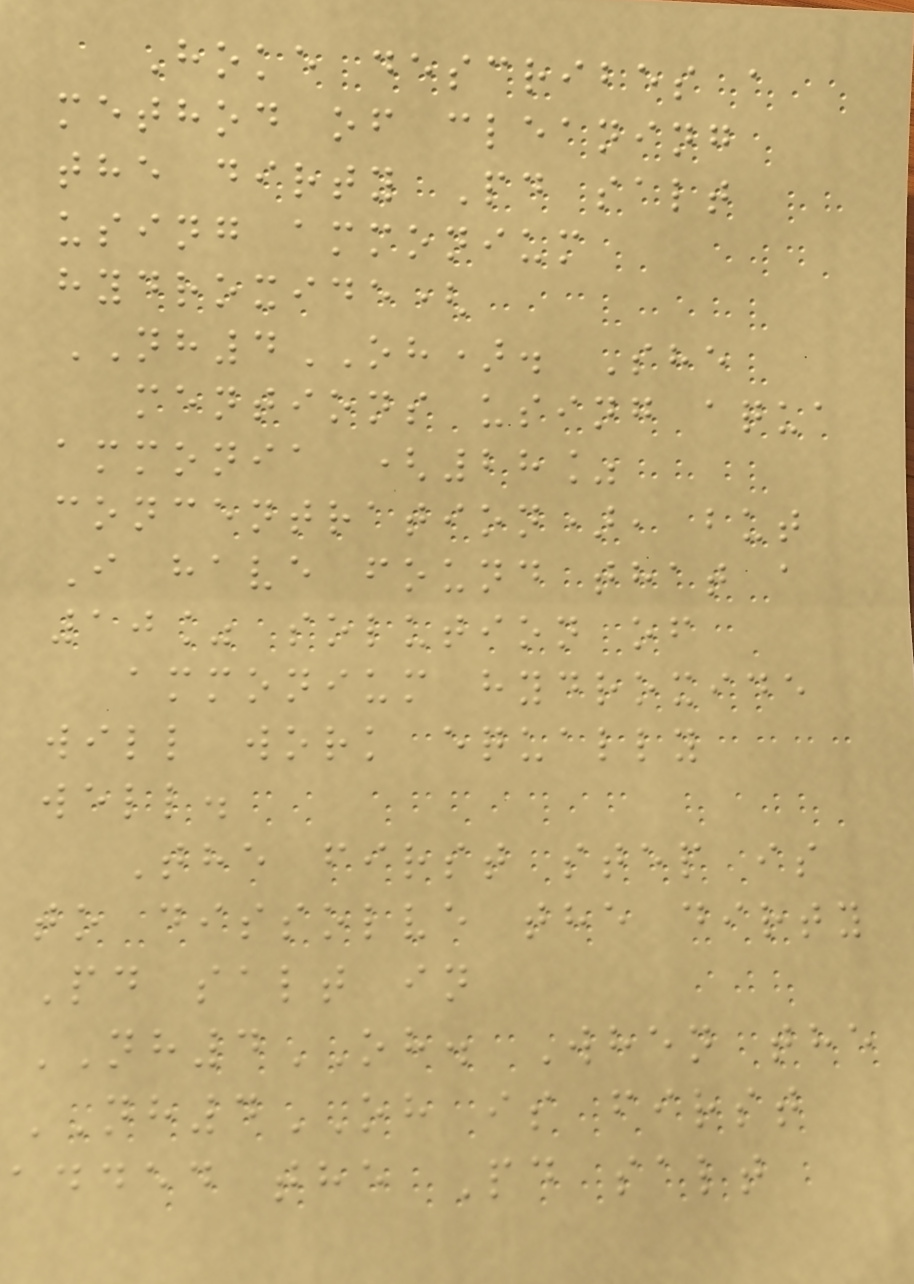Hoke describes a
method of cleaning
the dirty Pd salt
using ammonium
hydroxide(
NH4OH). She
mentions using aqua
ammonia (28%
concentration), but
I have found that a
10% solution of
ammonium hydroxide
will work equally
well.
The first step is
to dissolve the dirty
Pd salt in
NH4OH. When the
NH4OH is first
added the Pd salt
